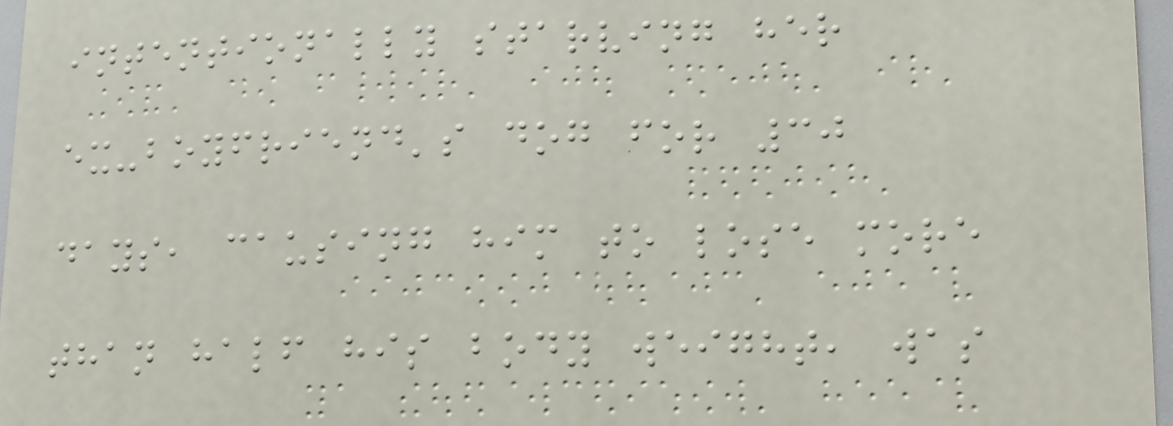intentionally starving her
ex-boyfriend's dog for 30
days, causing him to lose more
than half his body weight, was
